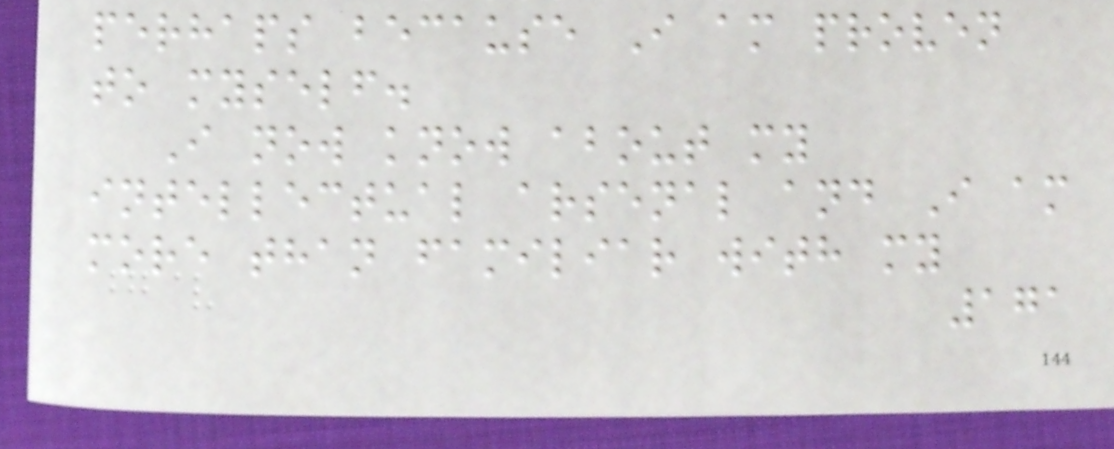perhaps because I am proven
to myself.
I now know about my
intellectual arsenal and I am
more than familiar with my
171
